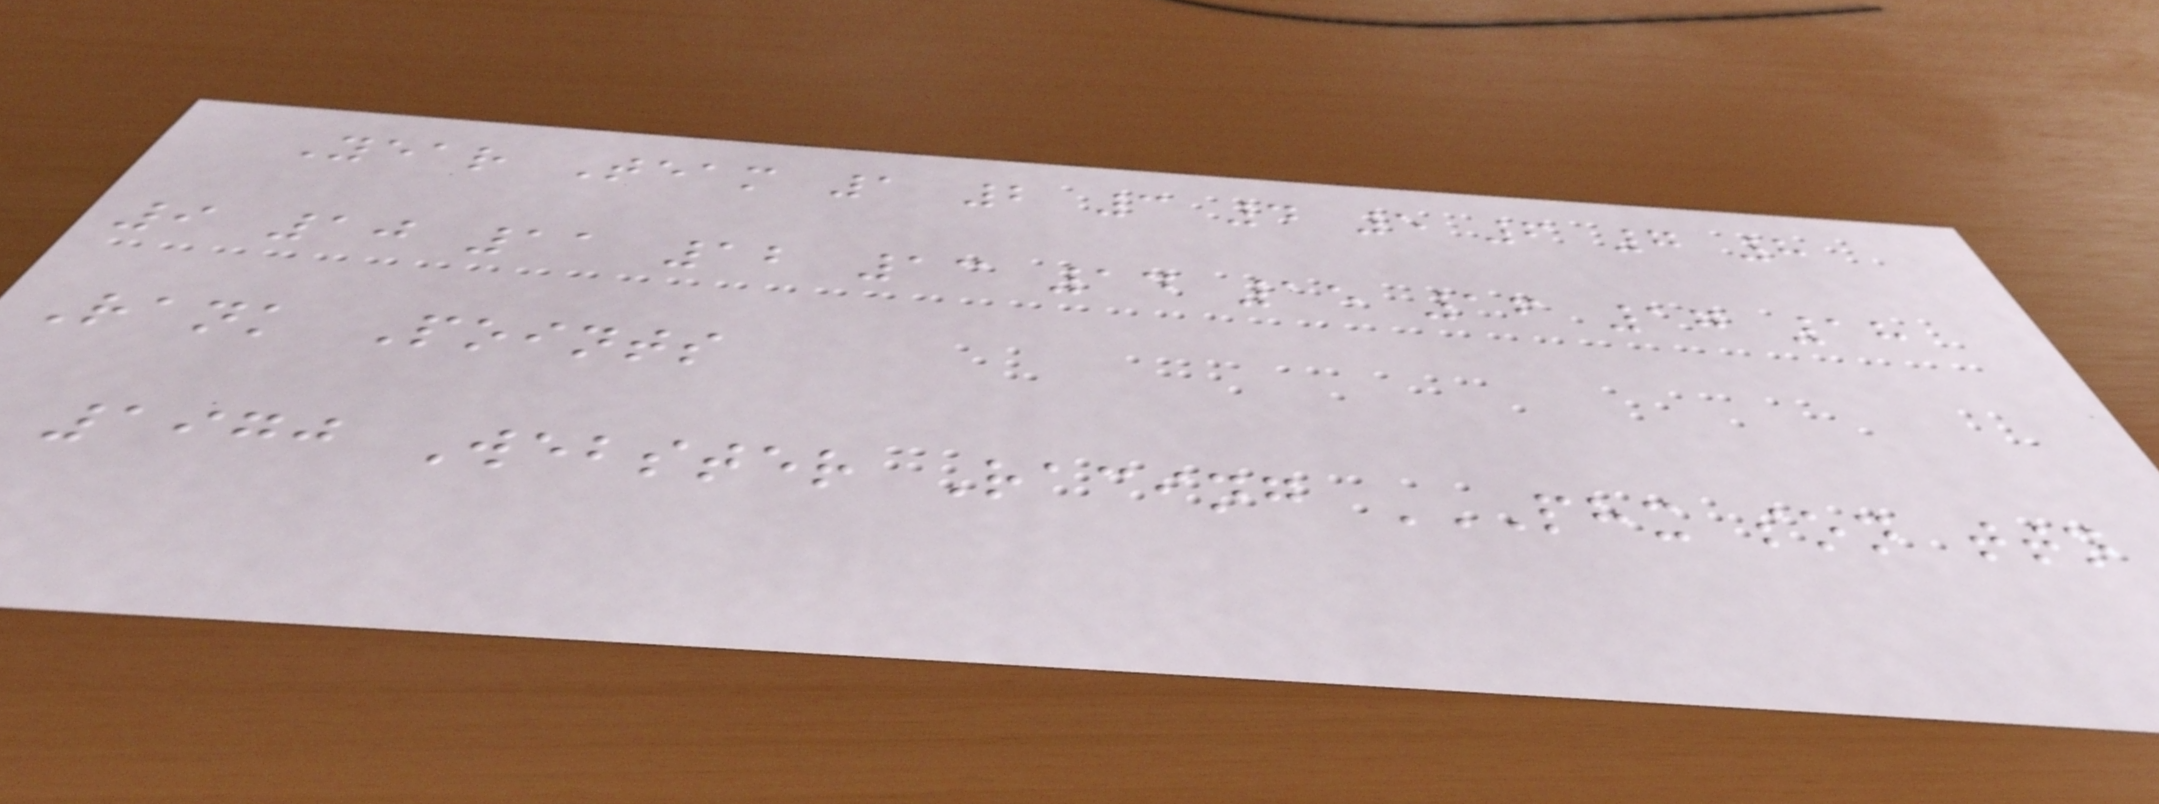Year Team 1 2 3 4 5 6 7 8
9 10 11 12 13 14 15 16 17 18
Rank Points
1970 Webster Racing PHX SON TTN
